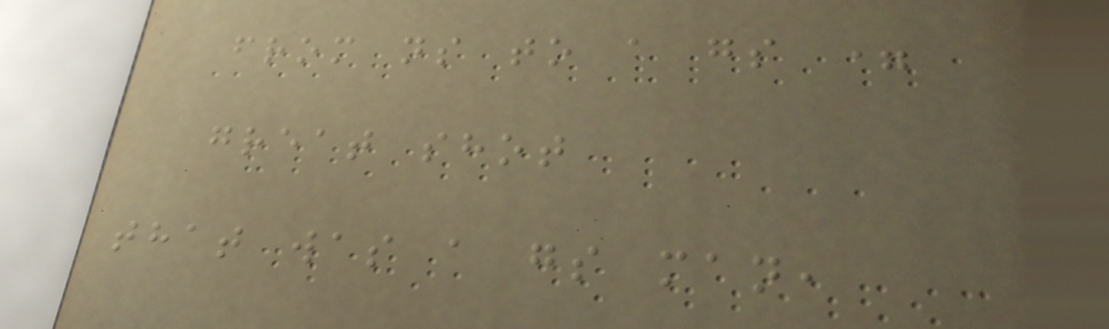from ns to a gs =
great shot
that was a gs man,
